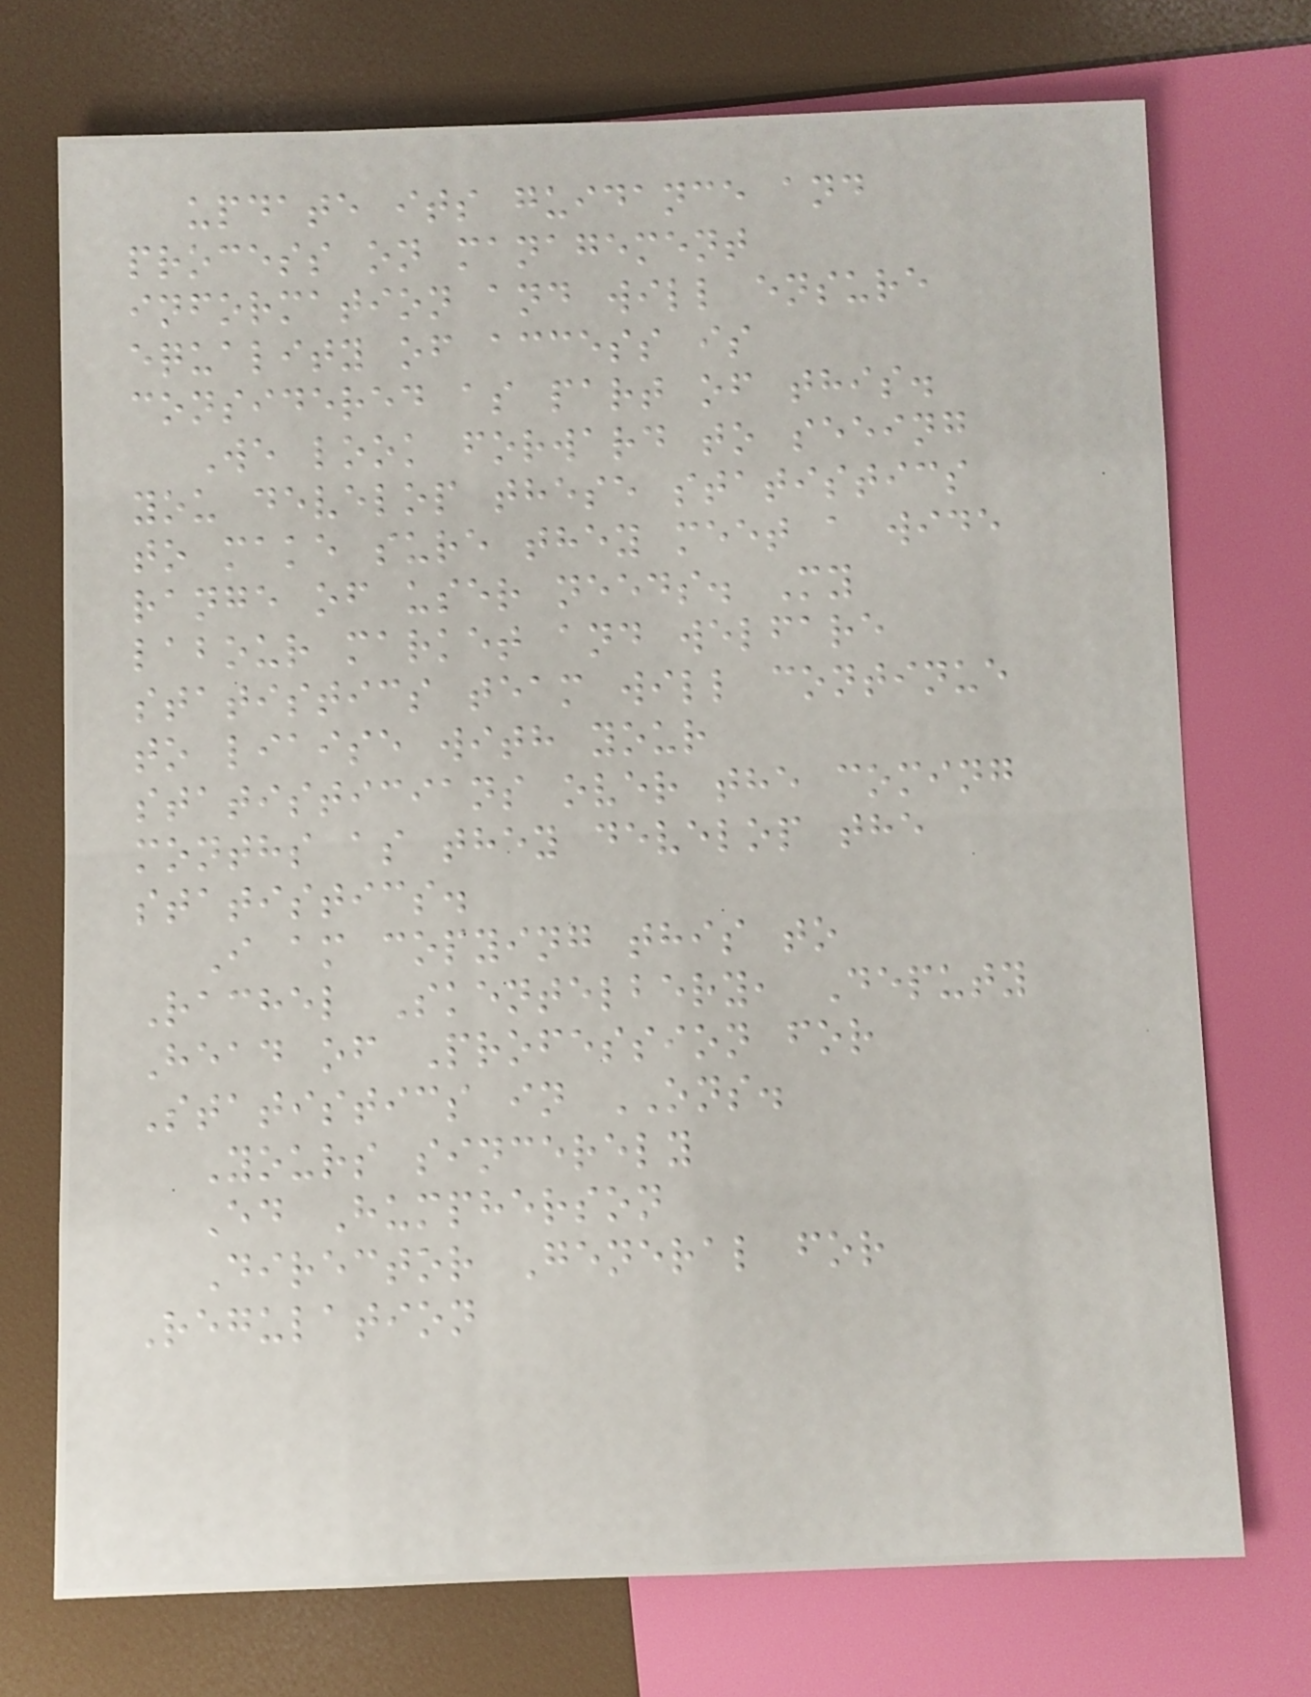update its guidance and
process on management
information and will ensure
equality of access is
considered as part of this.
We look forward to seeing
you develop these statistics
to make sure they meet a wide
range of user needs. My
labour market and welfare
statistics team will continue
to liaise with your
statisticians over the coming
months as they develop the
statistics.
I am copying this to
Rachel Skentelbery, Deputy
Head of Profession for
Statistics in ONS.
Yours sincerely
Ed Humpherson
Director General for
Regulation
